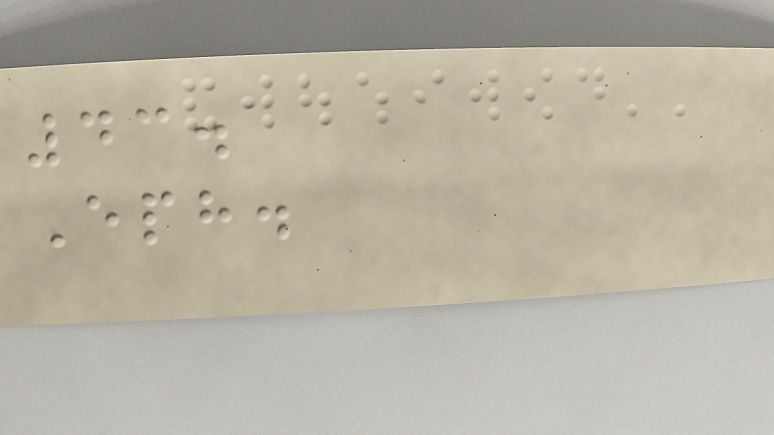43.
Eph.
